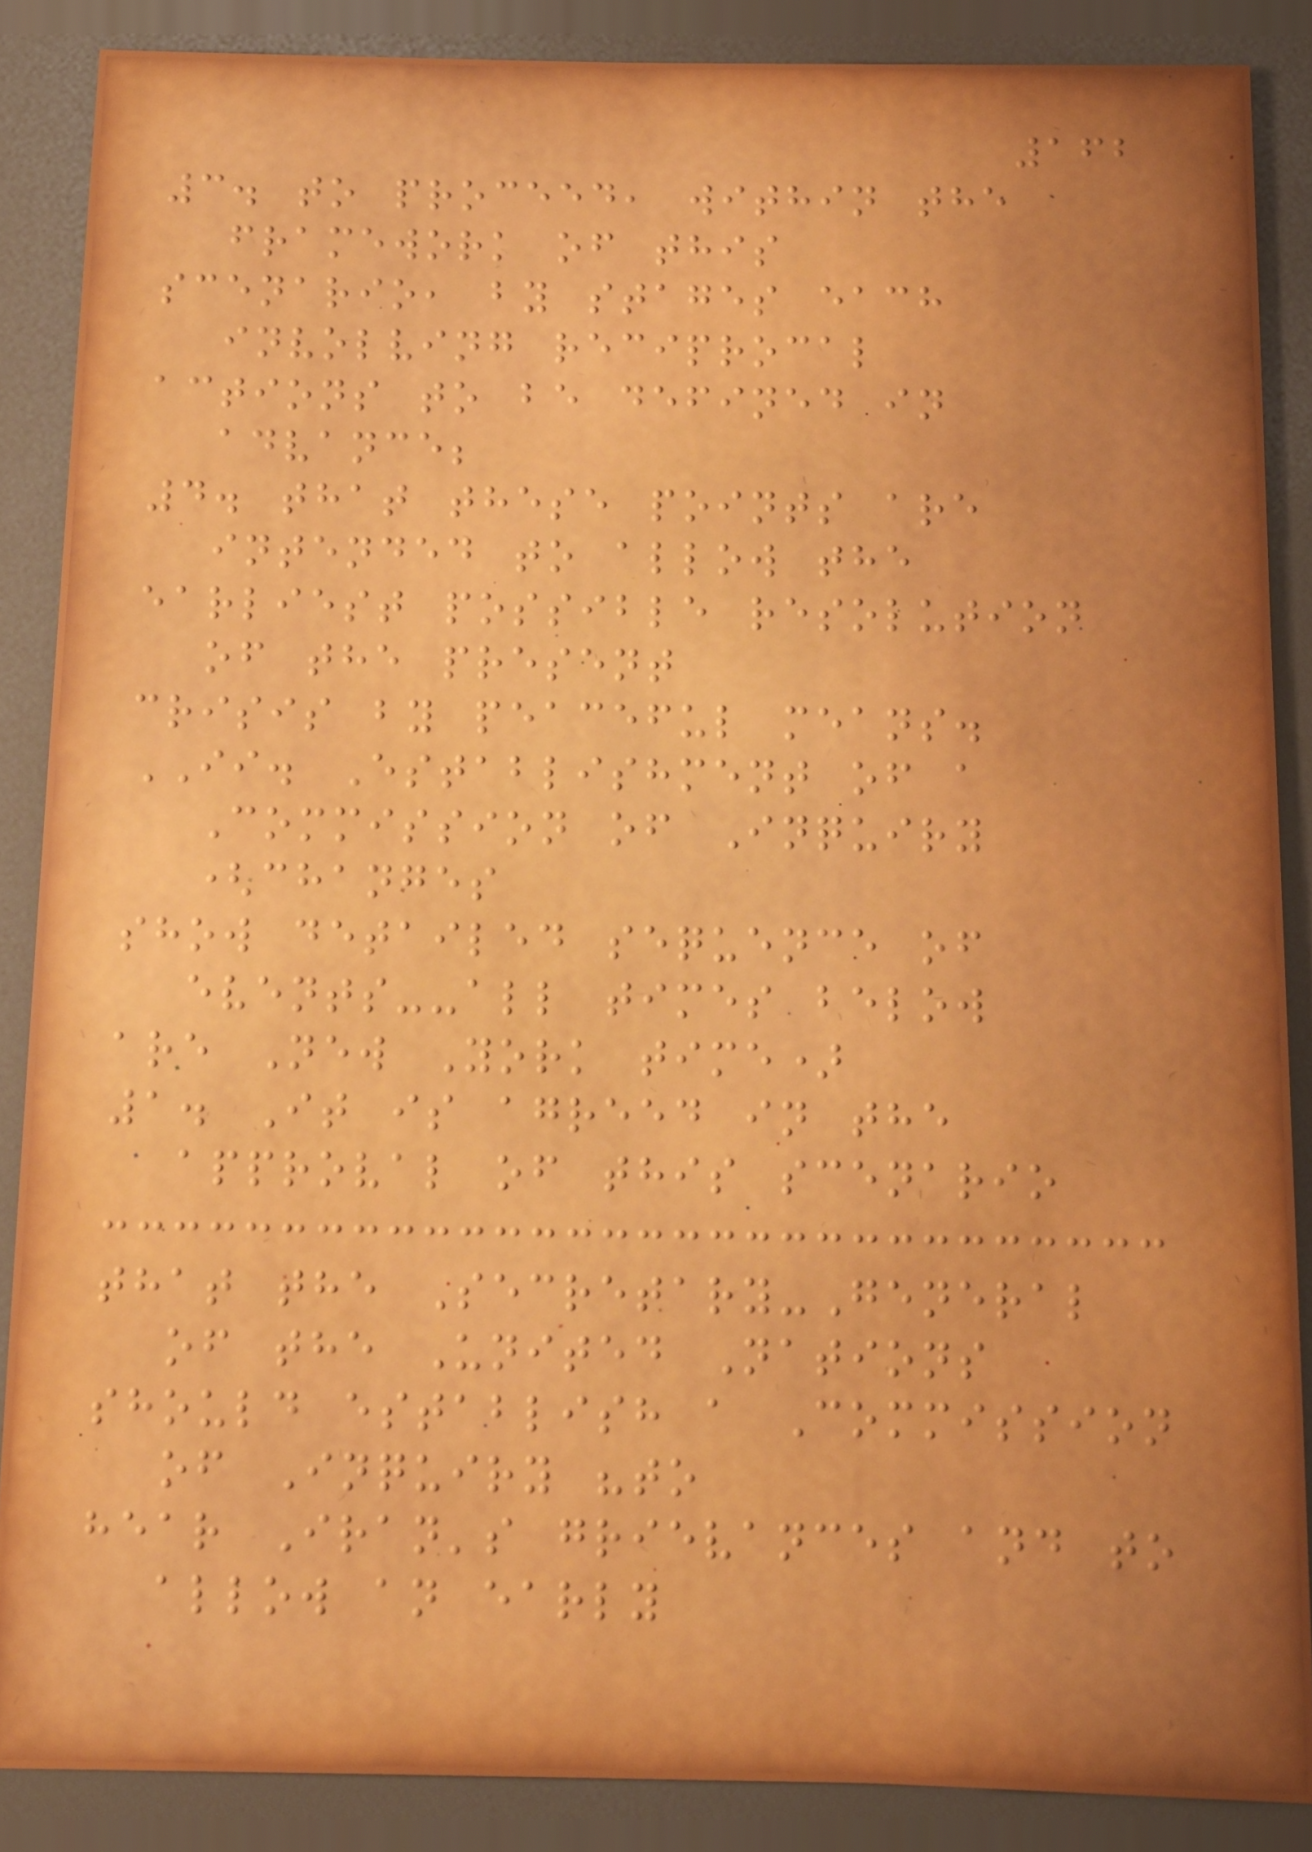162
3. to proceed, within the
framework of this
scenario, by stages each
involving reciprocal
actions to be defined in
advance;
4. that these points are
intended to allow the
earliest possible resolution
of the present
crisis by peaceful means.
II. Establishment of a
Commission of Inquiry
(changes
show detailed sequence of
events--all times below
are New York time)
1. It is agreed in the
approval of this scenario
that the Secretary-General
of the United Nations
should establish a Commission
of Inquiry "to
hear Iran's grievances and to
allow an early
